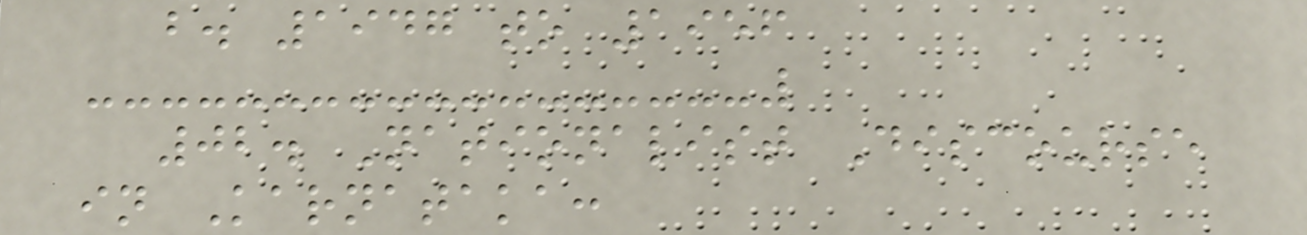b. 1947 to 1956
02. Nationalist Discourse
in Karnataka:
